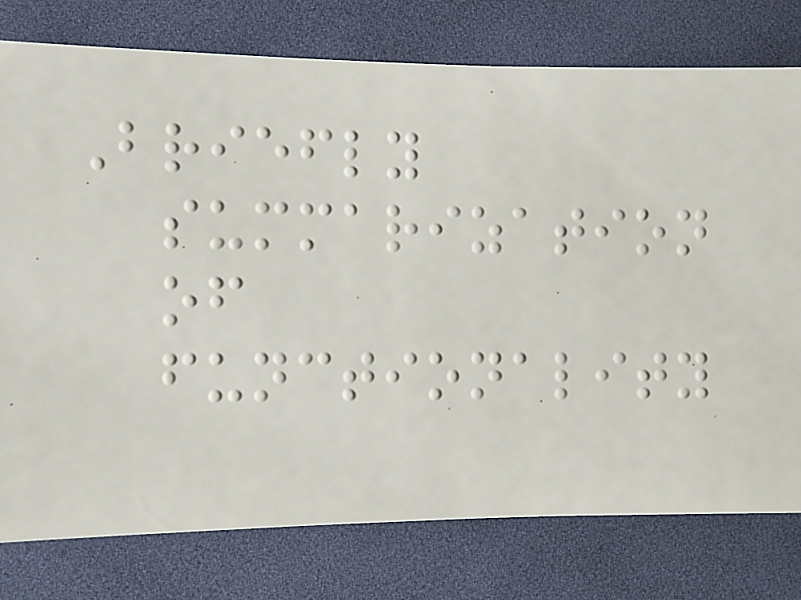Briefly
summarization
of
functionality
